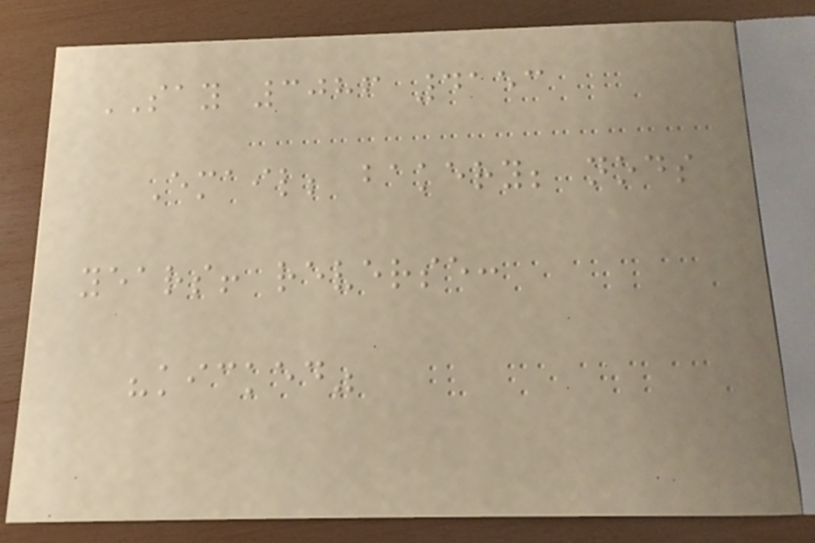SAY 3086 4153
Email; bakery; nods
years! reverse:
"kicked"
